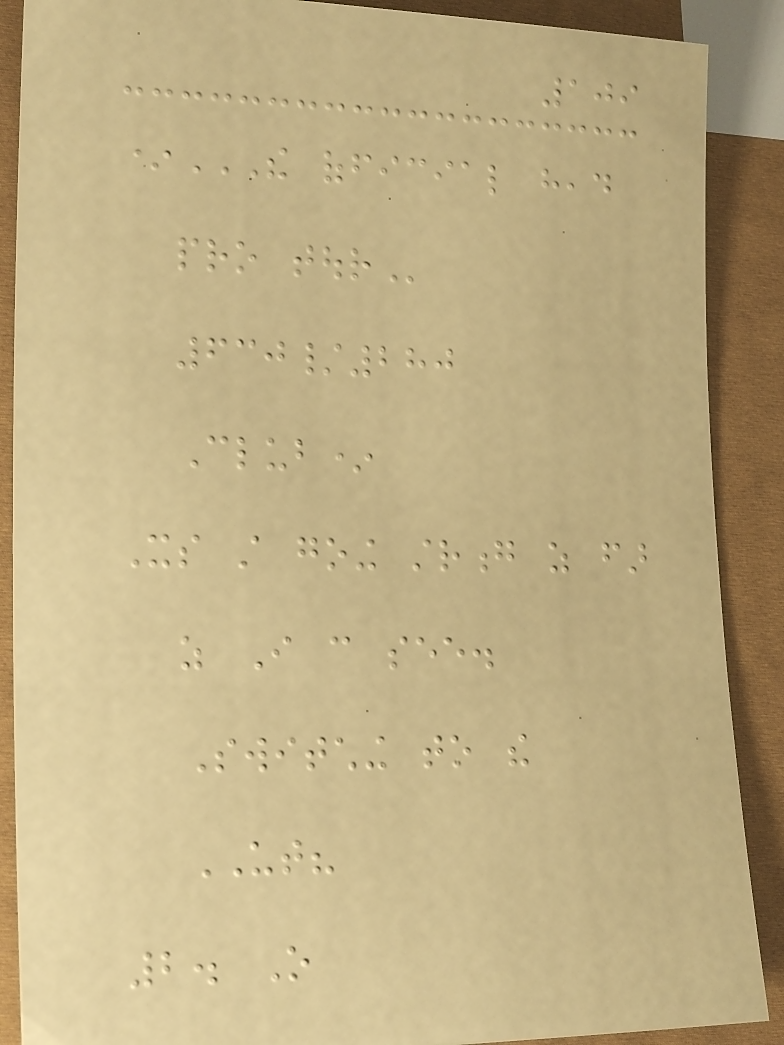109
*THE OFFICIAL HEAD
PRO TOUR
630/280
Club*
Its still going strong as far
as I can see.
Switching to the
UT?
2. O
